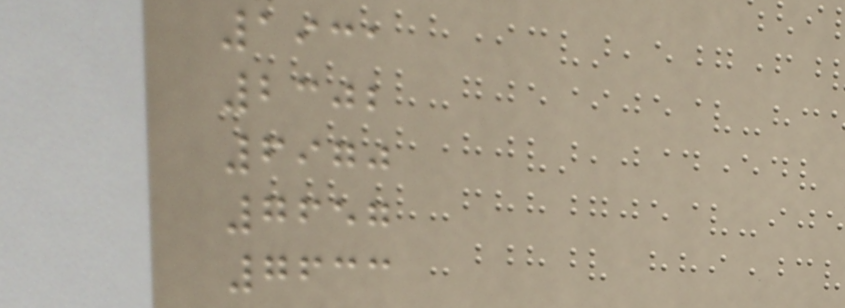1931
2302
6970
7657
7633
